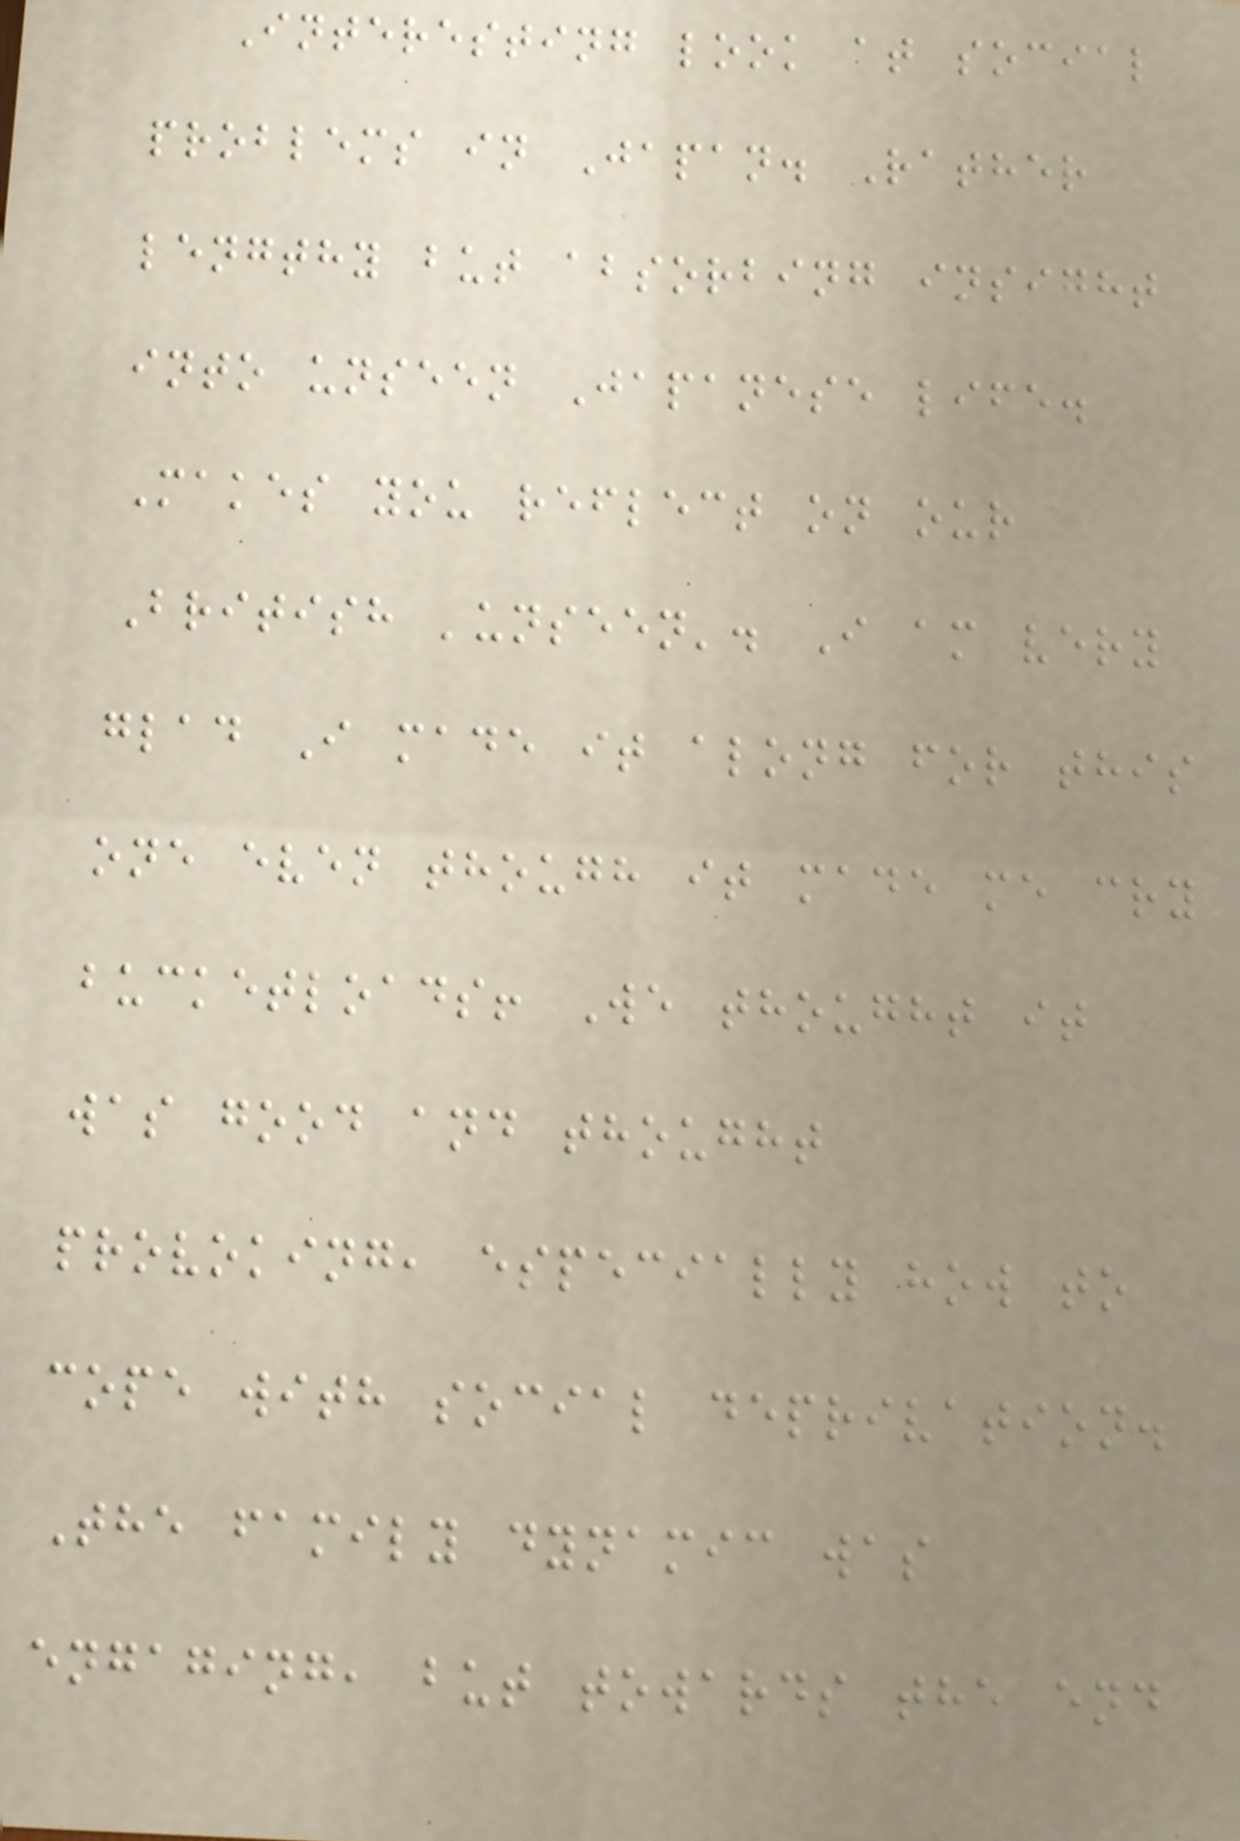Interesting look at social
problems in Japan. Rather
lengthy but absorbing insight
into unseen Japanese life.
Makes you reflect on our
British 'unseen'. I am very
glad I made it along for this
one even though it made me cry
bucketloads! We thought it
was good and thought
provoking, especially how to
cope with social deprivation.
The family dynamic was
engaging, but towards the end
